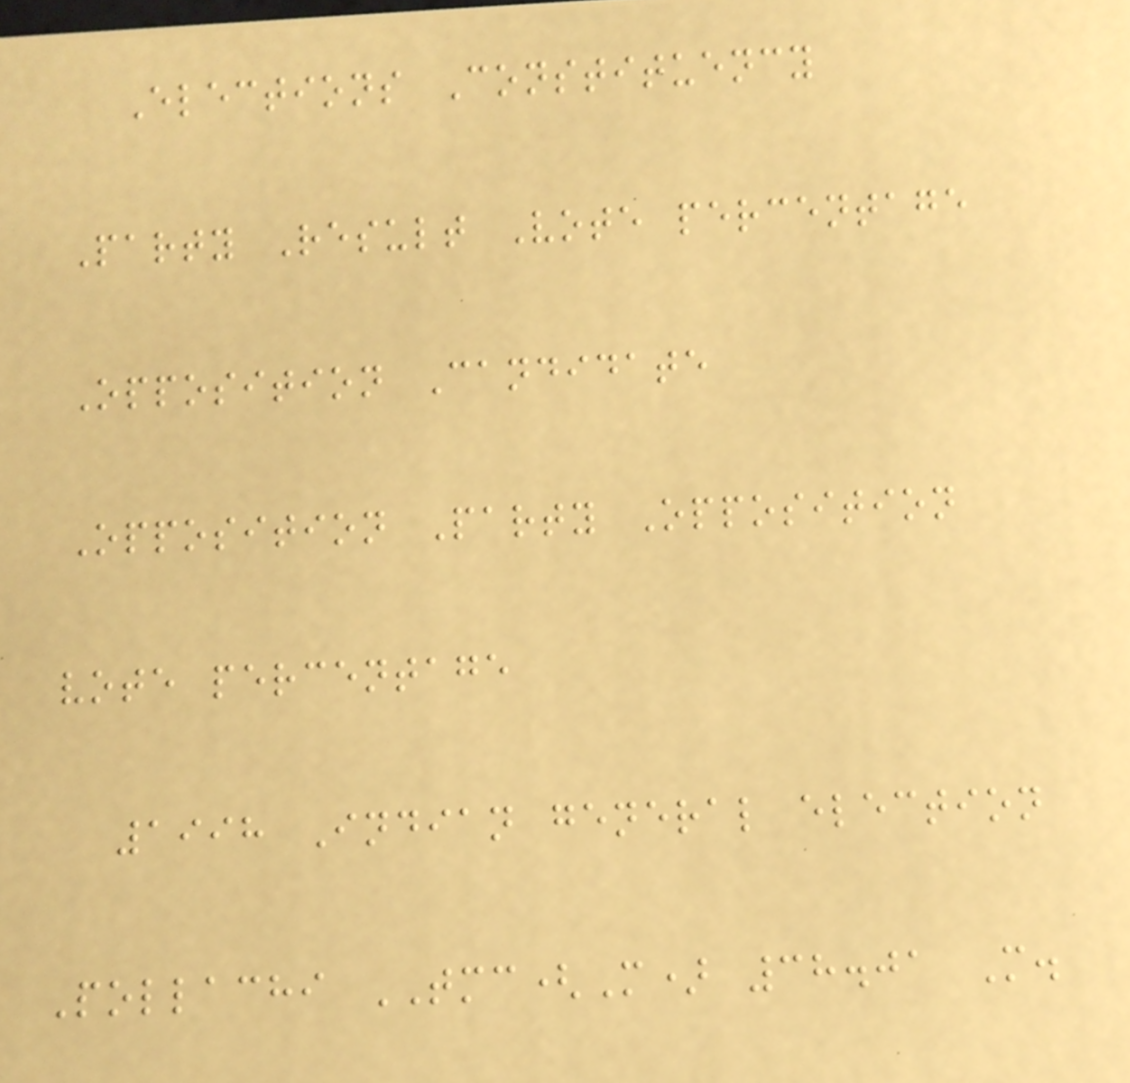Elections Constituency
Party Result Vote percentage
Opposition Candidate
Opposition Party Opposition
vote percentage
1998 Indian general election
Pollachi TMC(M) 38.01 M.
